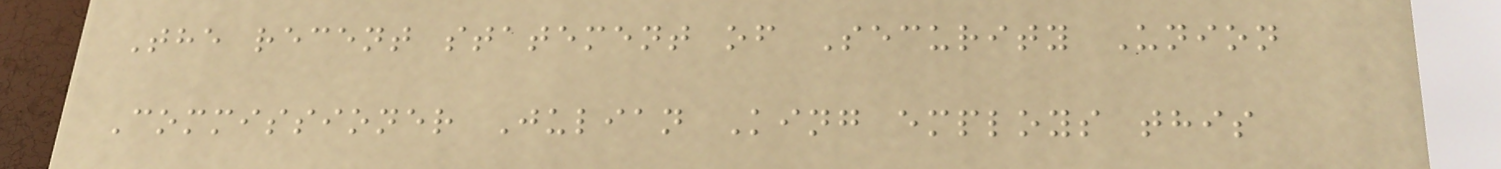The recent statement of Security Union
Commissioner Julian King employs this
